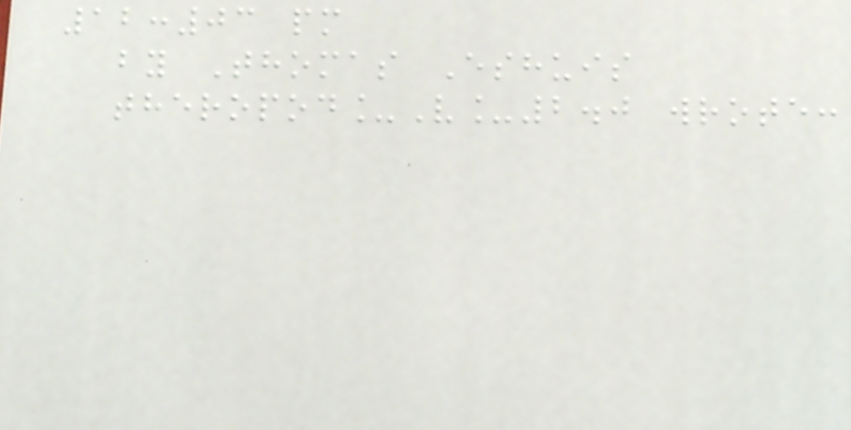12:03 pm
by Thomas Eshuis
theropod_V_2.0 wrote:
